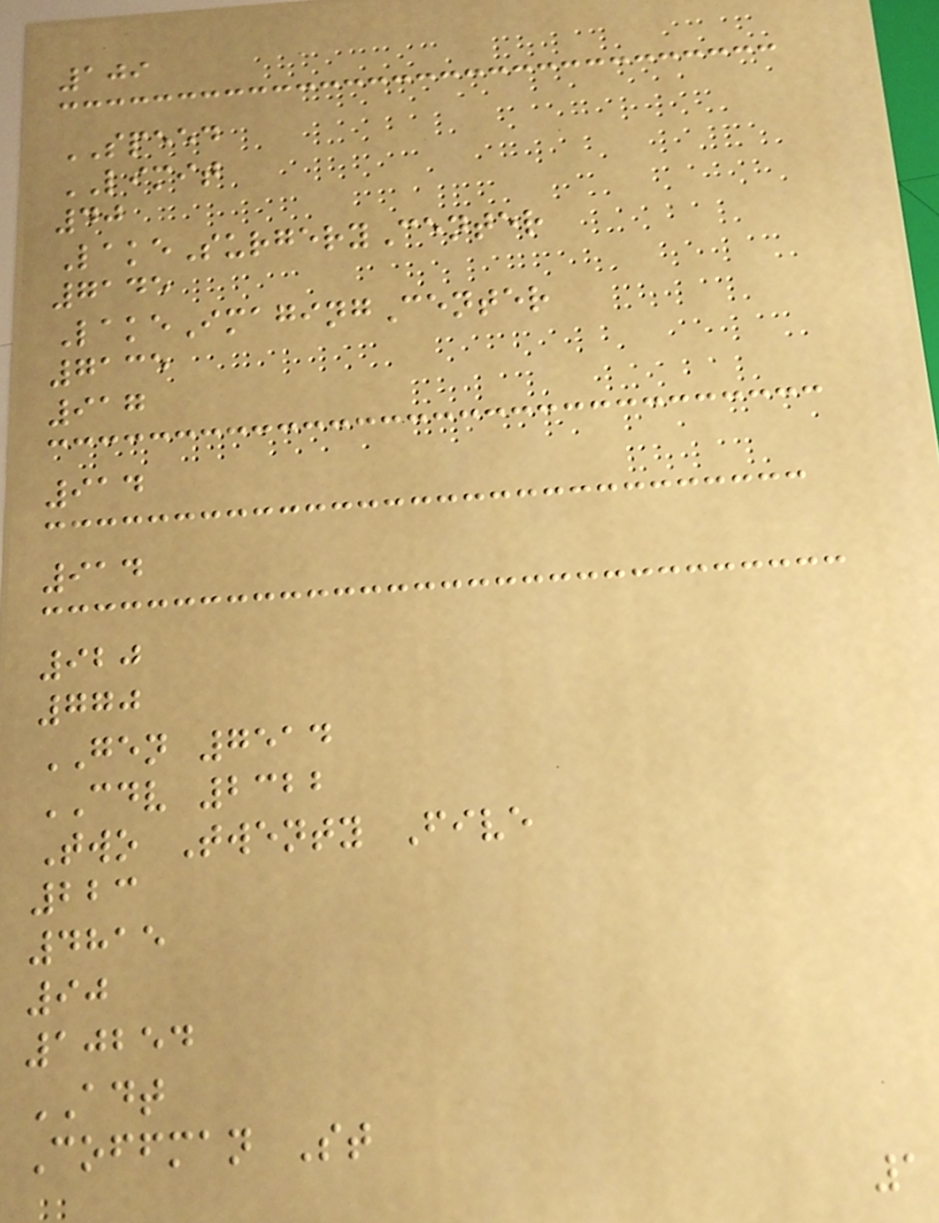109
SPEED
LIMIT
40
LakeSurgeryCenter
7145
LakeImagingCenter
7135
917
914
914
920
770
GEN 7514
CDV 2322
Two Twenty Five
223
4815
90
10254
ADT
Coffman St
1
